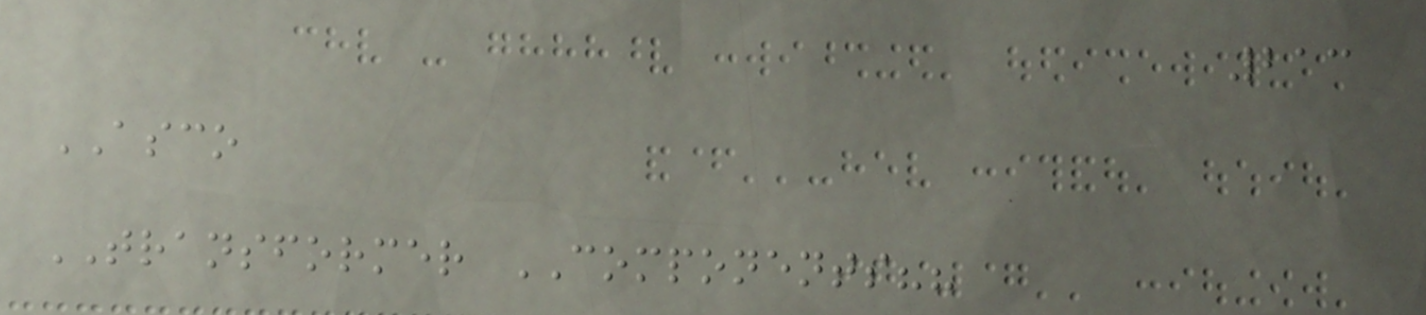213
ASCO
TRANSFORMER COMPONENTS??
